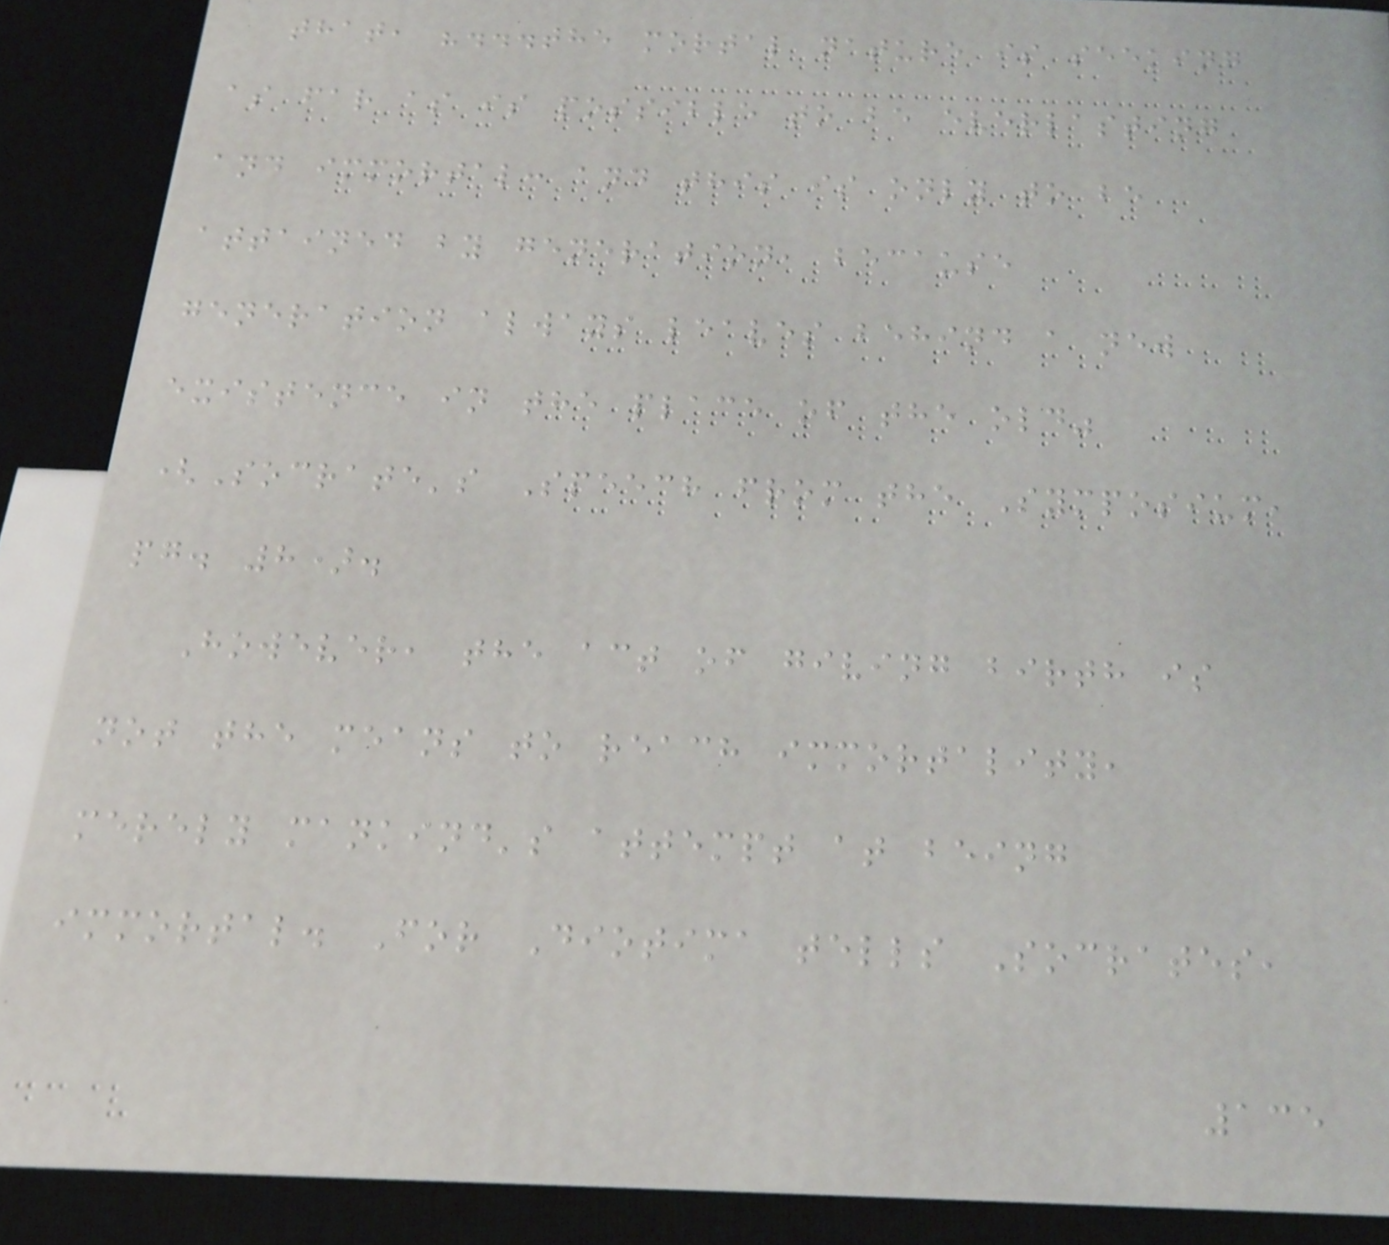that, "...the mortal nature is seeking
as far as is possible to be everlasting
and immortal: and this is only to be
attained by generation, because
generation always leaves behind a new
existence in the place of the old"
(Socrate's Speech from the Symposium,
pg. 8).
However, the act of giving birth is
not the means to reach immortality,
merely mankind's attempt at being
immortal. For Diotima tells Socrates,
135
